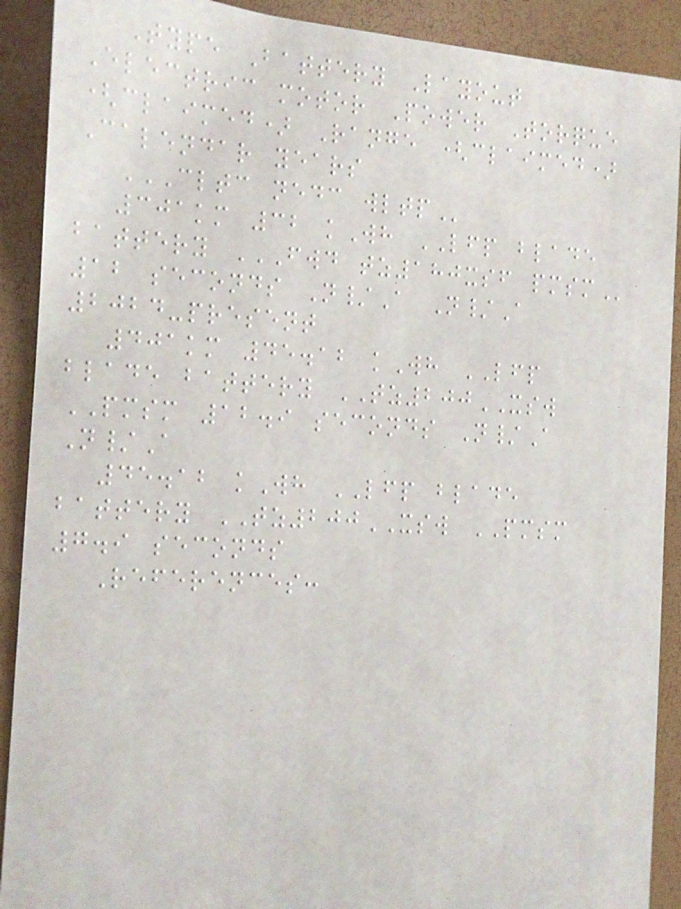Type Battery Layout
Electric motor Power Torque
(claimed) Range (claimed)
Calendar years
CLTC NEDC WLTP
301km 32 kWh LFP blade
battery FWD TZ180XSF PMSM
12 seconds N/A N/A
2024-present
401km 45.12 kWh LFP
blade battery TZ200XSW
PMSM 12.9 seconds N/A
N/A
45.12 kWh LFP blade
battery TZ200XSW PMSM
7.9 seconds
References:
